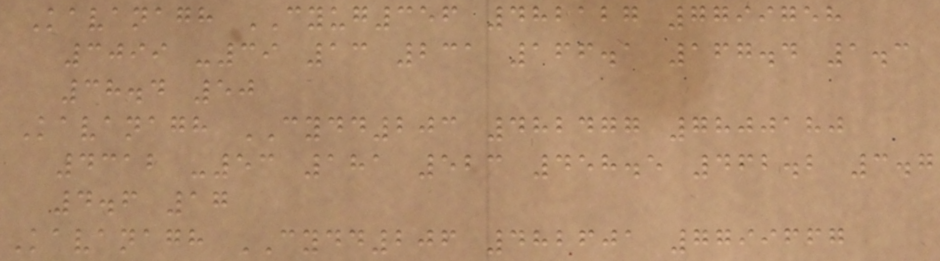Kavanagh CYUG356 482127 7799758
3099 -39 13 231 166.1 167.4 1.3
38.4 50
Kavanagh CYDD203 482477 7800180
4312 -53 181 523 458.5 462.2 3.7
4.6 17
Kavanagh CYDD206 482601 7799667
